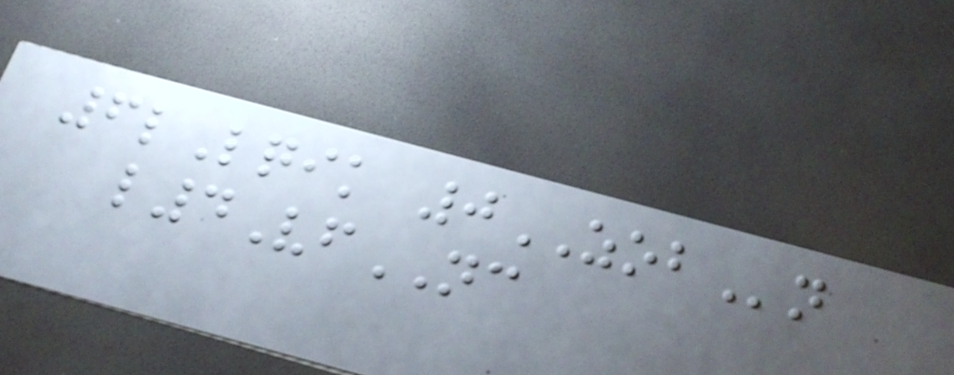6lLqik 0ZOBn
l4VfNC
